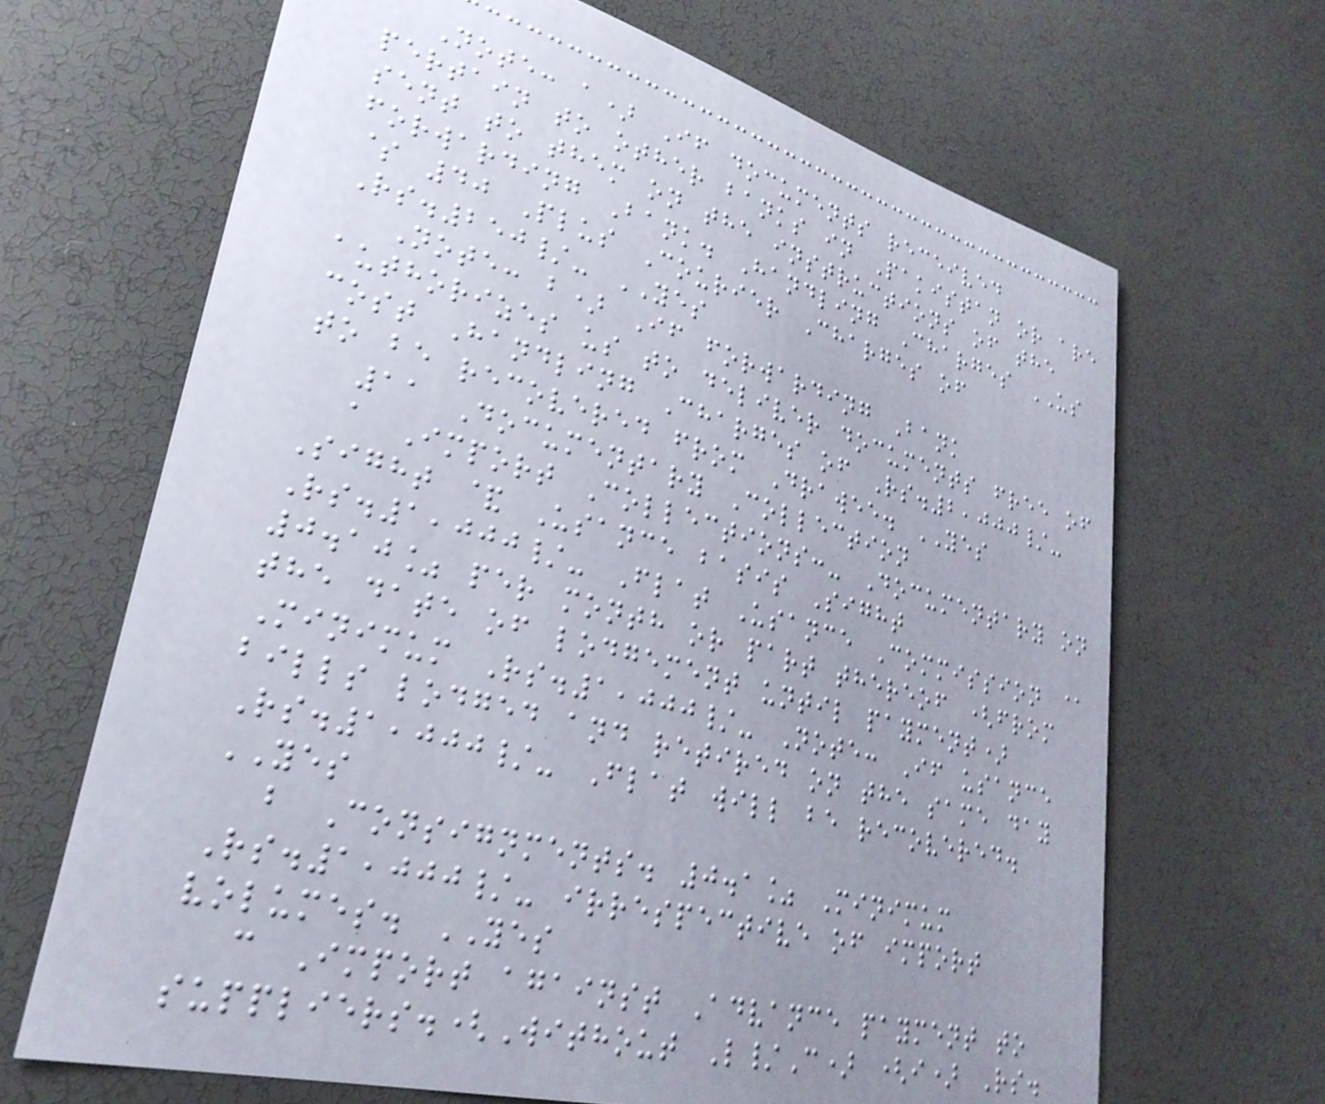Note: a) If documents received
pertain to other banks in Pakistan or are
sent to them on the instructions of the
forwarding Bank. Handling Charges US
$ 40 Plus Courier Charges of
Rs.250/- YES
Note: b) If forwarding Bank
authorizes us to deliver documents free of
cost Handling Charges of Rs.2,000/-
to be recovered from Drawee. YES
11 Documentary Collection
a Import Collections:- Documentary on
Sight & Usance basis Sight
Rs.1,000/- Flat Usance Commission @
0.10% per month or part thereof (from
the date of lodgement until payment)
Minimum Rs.1,000/- Note: If usance
bills lodged and retired on the same day
Rs.1,000/- Flat will be recovered.
YES
b Consignments. 0.1% Minimum
Rs.1,000/- irrespective of import
volumes. YES
c Import against Advance payment to
suppliers.(Without L/C) (i) Rs.
